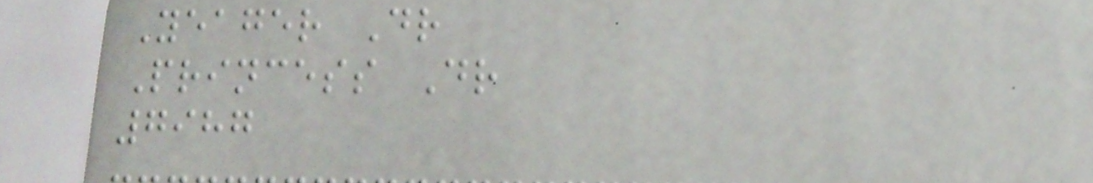Yeager Dr
Princess Dr
7987
